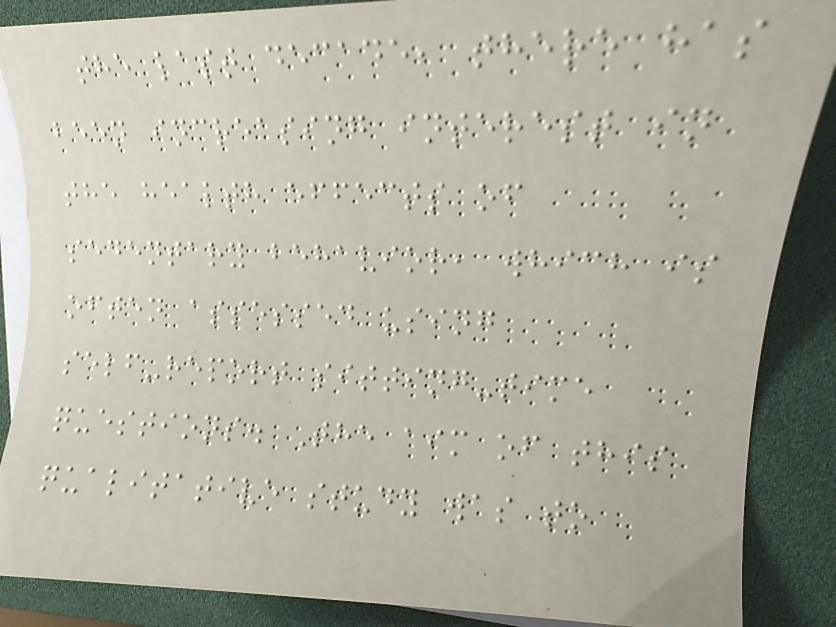the last decade, there has
been increasing interest in
the health effects of
sedentary behavior, which is
often assessed using
self-report sitting-time
questions. The aim of this
qualitative study was to
